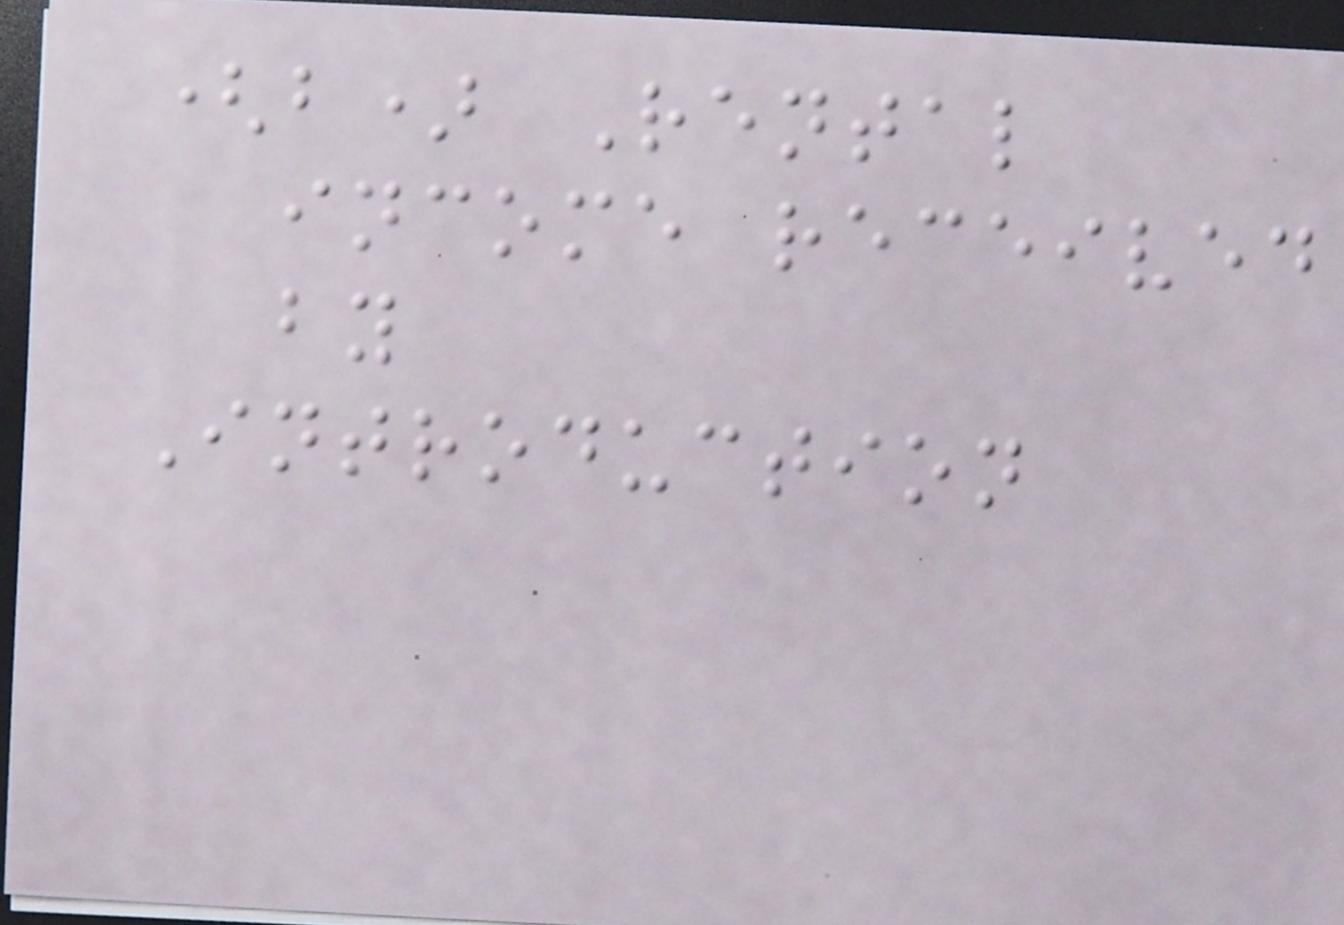(b) Rental
income received
by
Introduction
